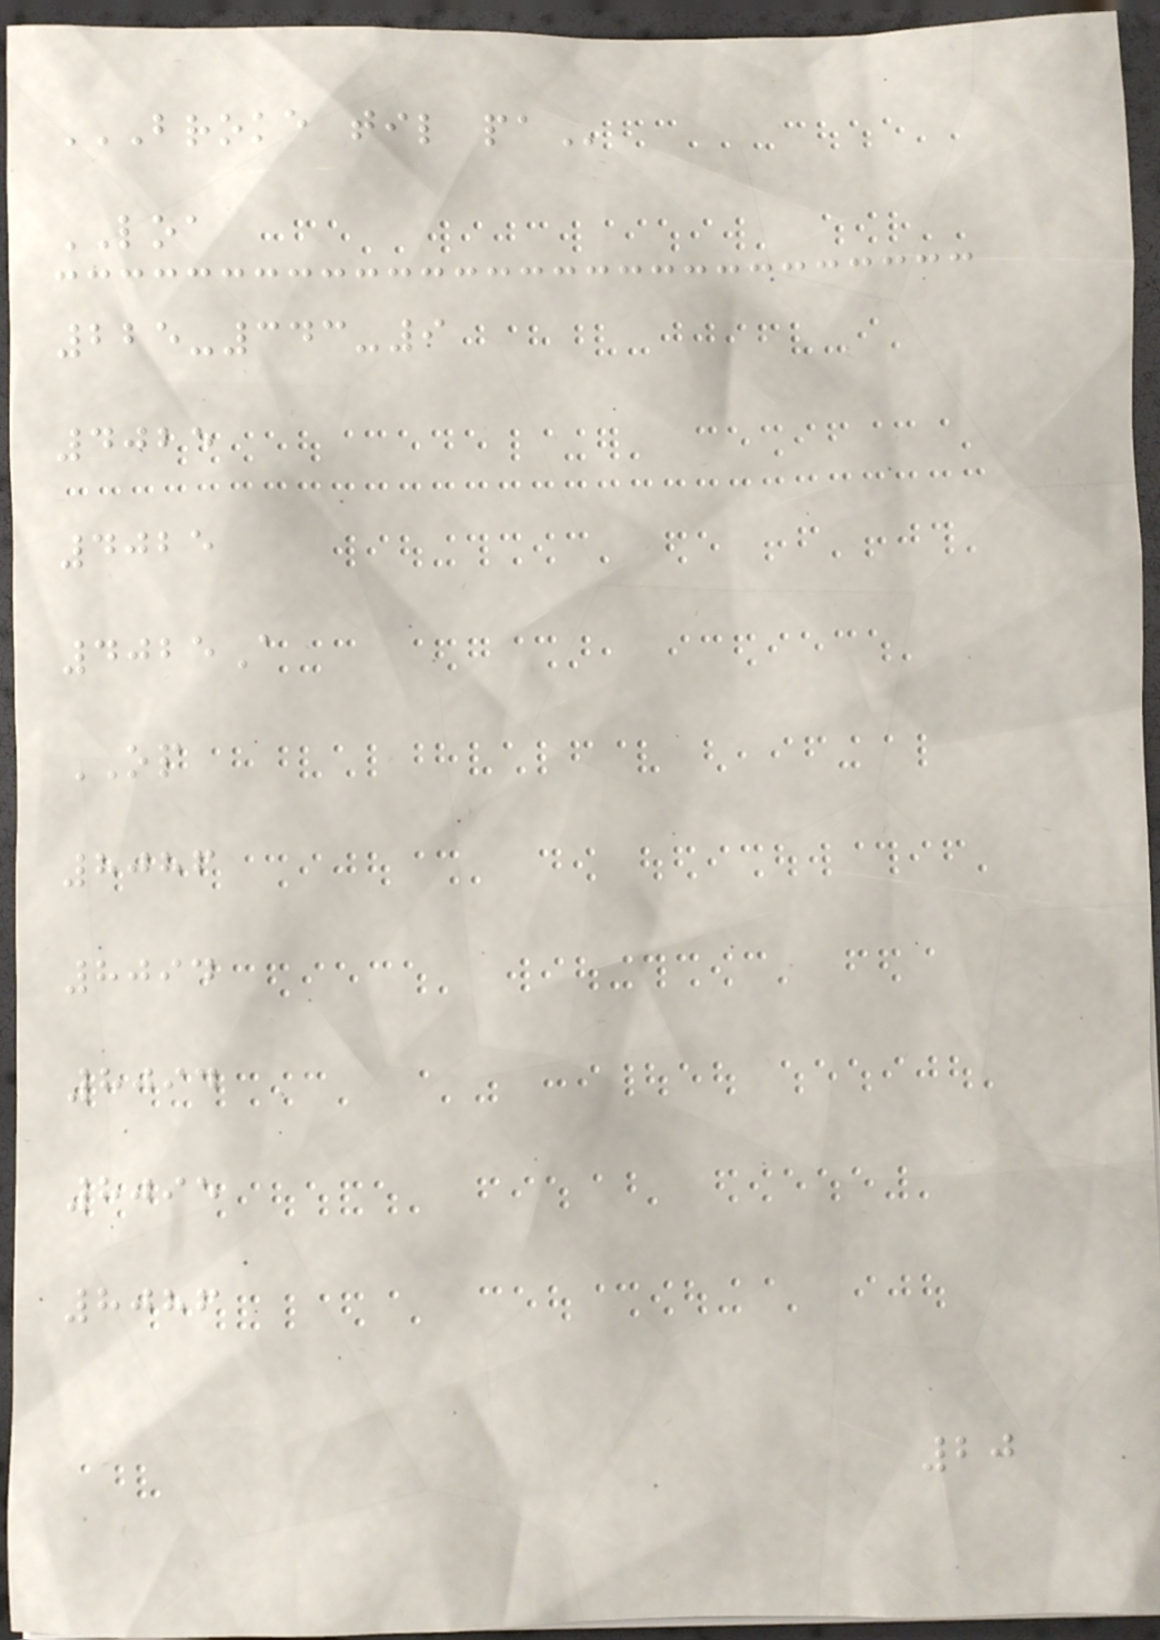BROKE TIL PA
LOA
225-343-9
4025
4025
4025A
OP
8086
8094
8094
8095
8086
20
